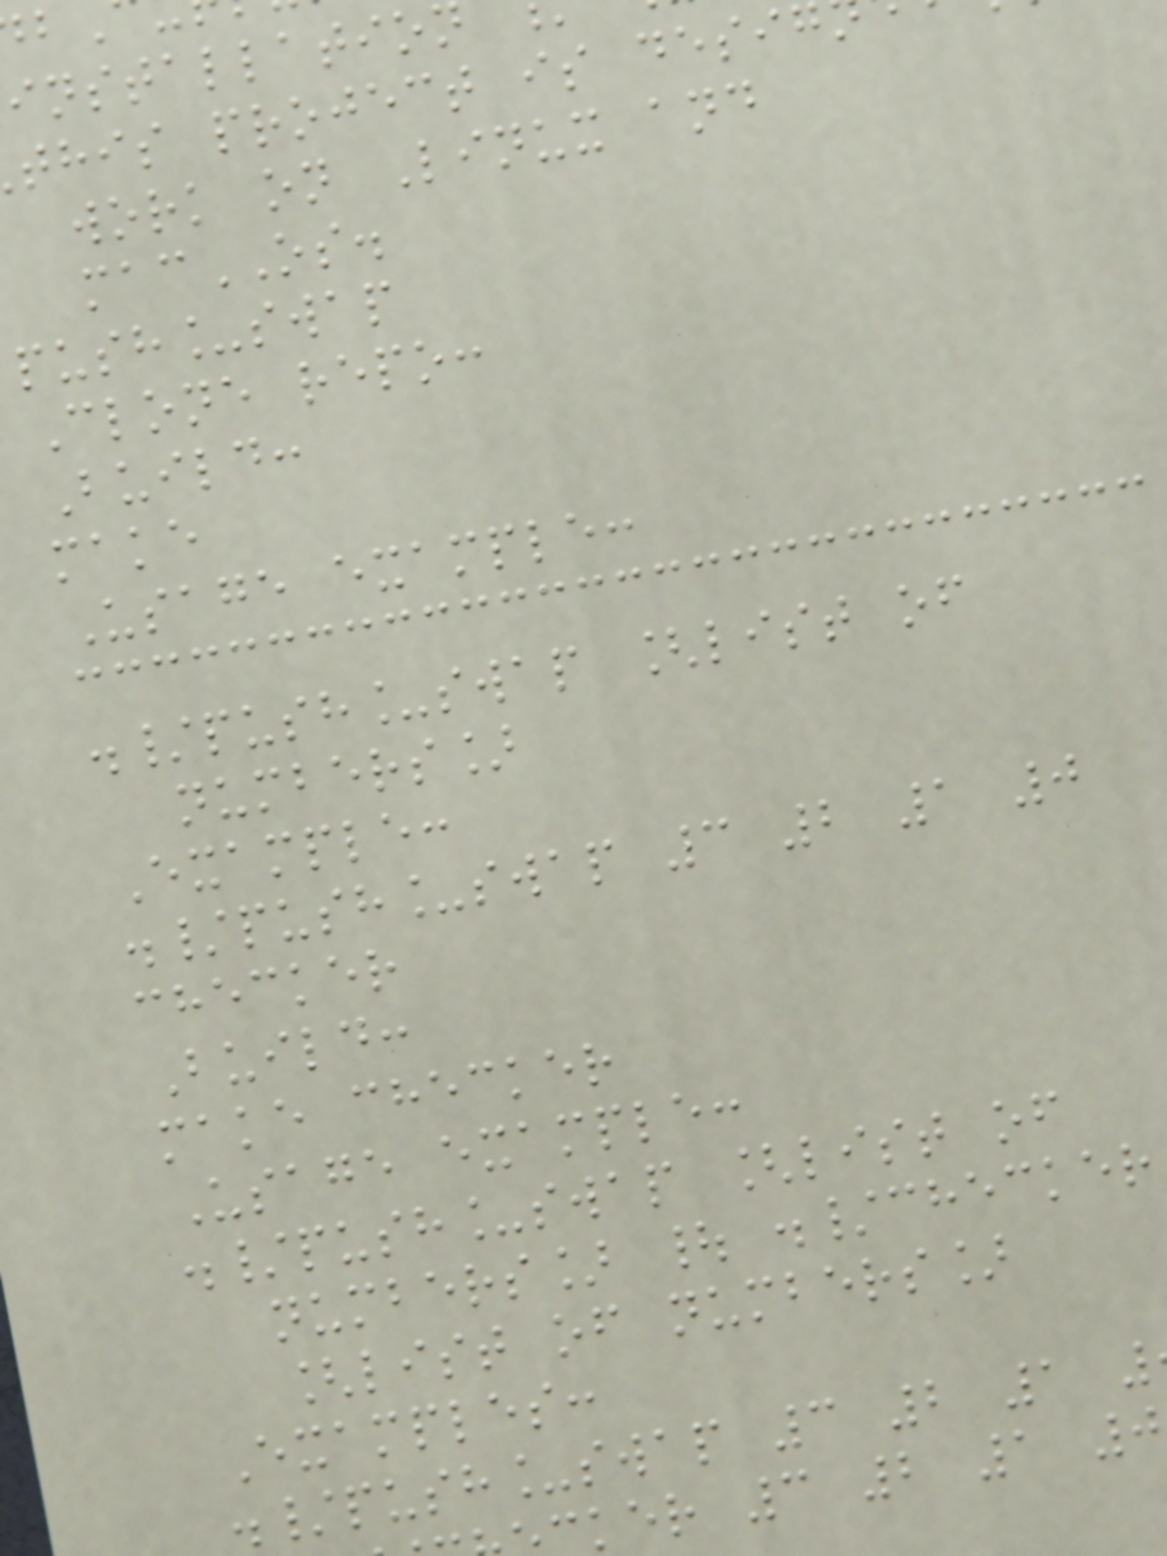this project is desi
work on Linux and
macOS.
push_swap
Clone repo:
Build:
make
Usage example:
./push_swap [list of
numbers]
Example:
./push_swap 3 2 1 0
checker
Build:
make checker
Usage example:
./push_swap [list of
numbers] | ./checker
[list of numbers]
Examples:
./push_swap 3 2 1
ker 3 2 1 0
